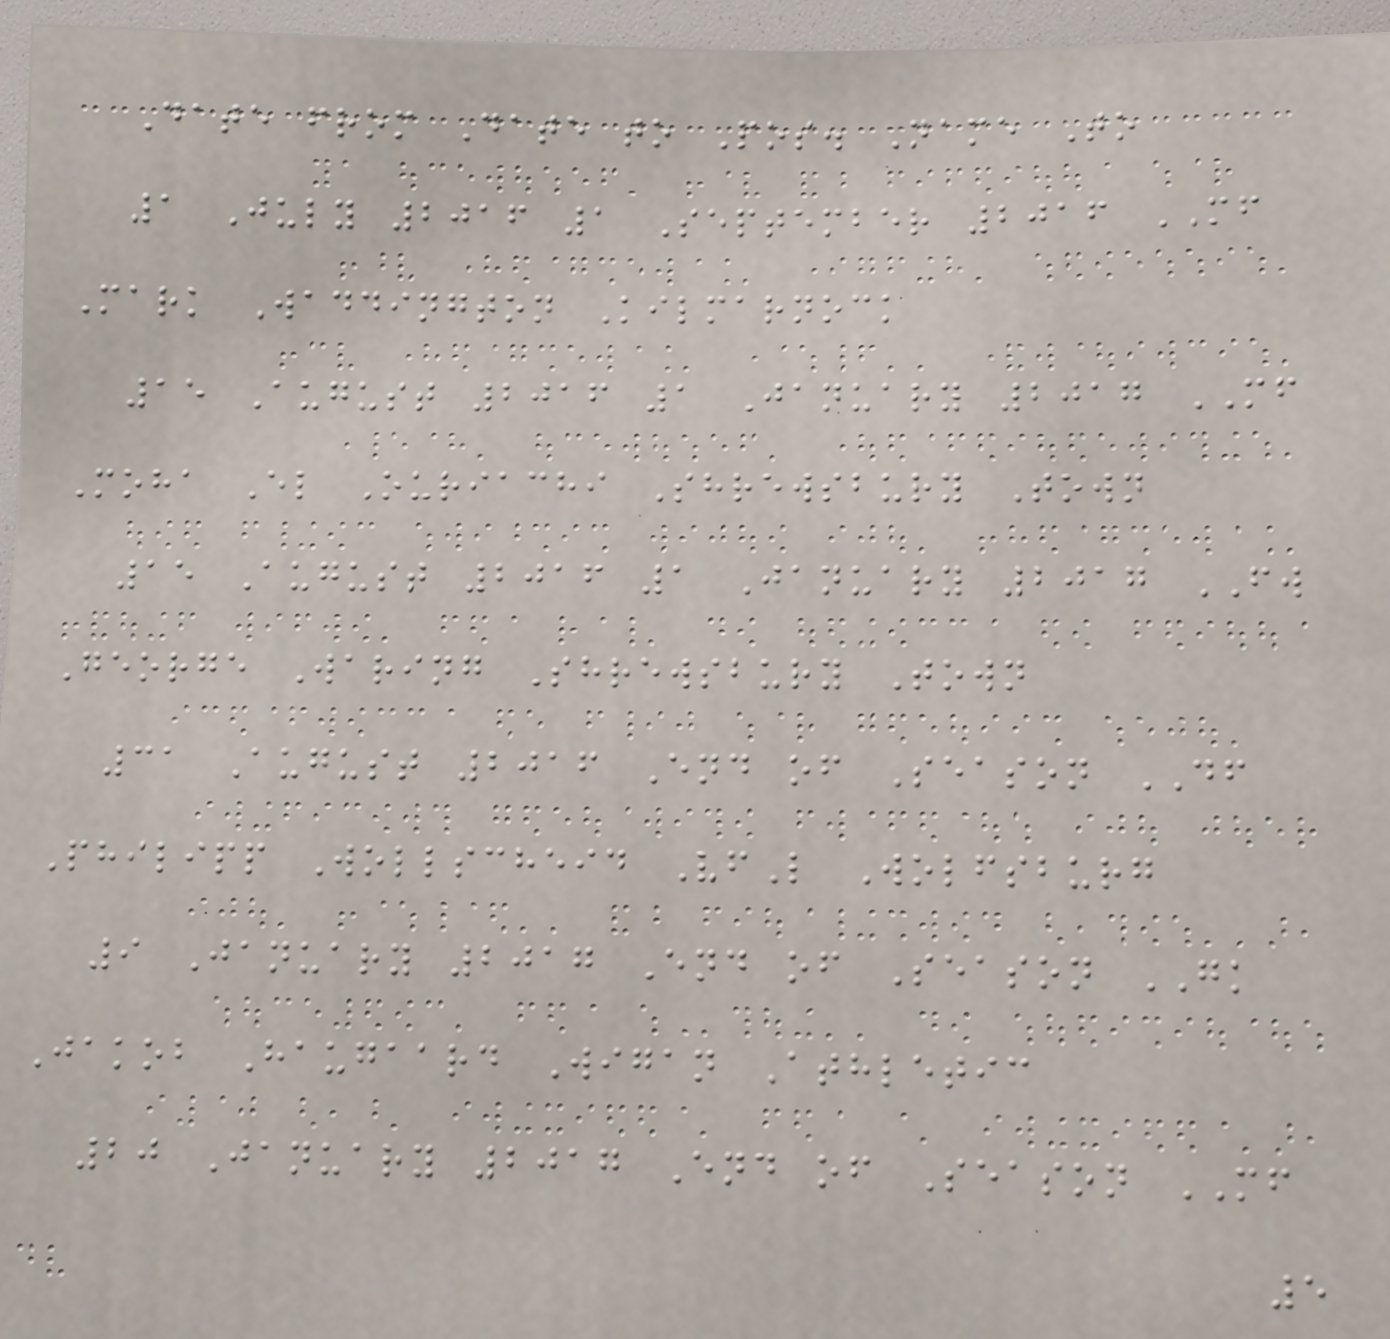Date from Date to Pos. Name To
1 July 2016 1 September 2016 MF
Mark Waddington Kilmarnock
15 August 2016 1 January 2017 MF
Moha El Ouriachi Shrewsbury Town
15 August 2016 1 January 2017 FW
George Waring Shrewsbury Town
31 August 2016 End of Season DF
Philipp Wollscheid VfL Wolfsburg
9 January 2017 End of Season GK
Jakob Haugaard Wigan Athletic
20 January 2017 End of Season MF
5
